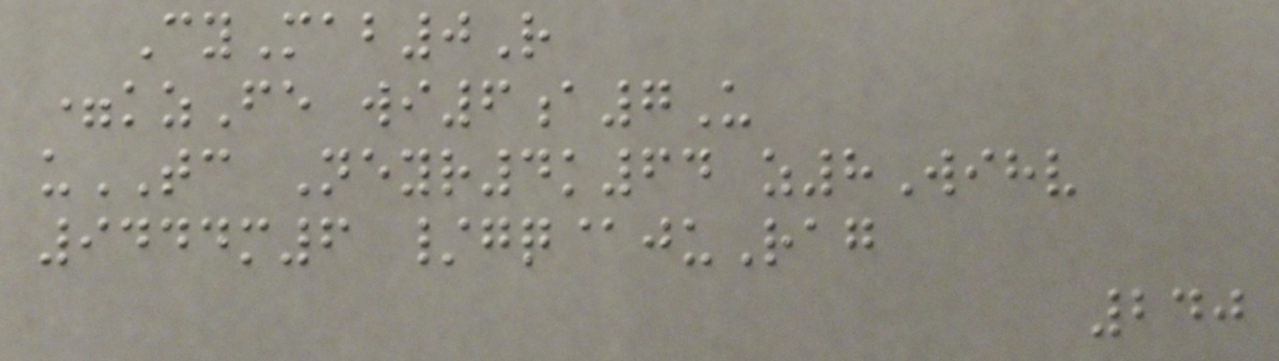CyMab0R
=kzFe wi6a7U
uTC Neyr4k64 z8Wihv
9444m6 /gq@juRag
240
